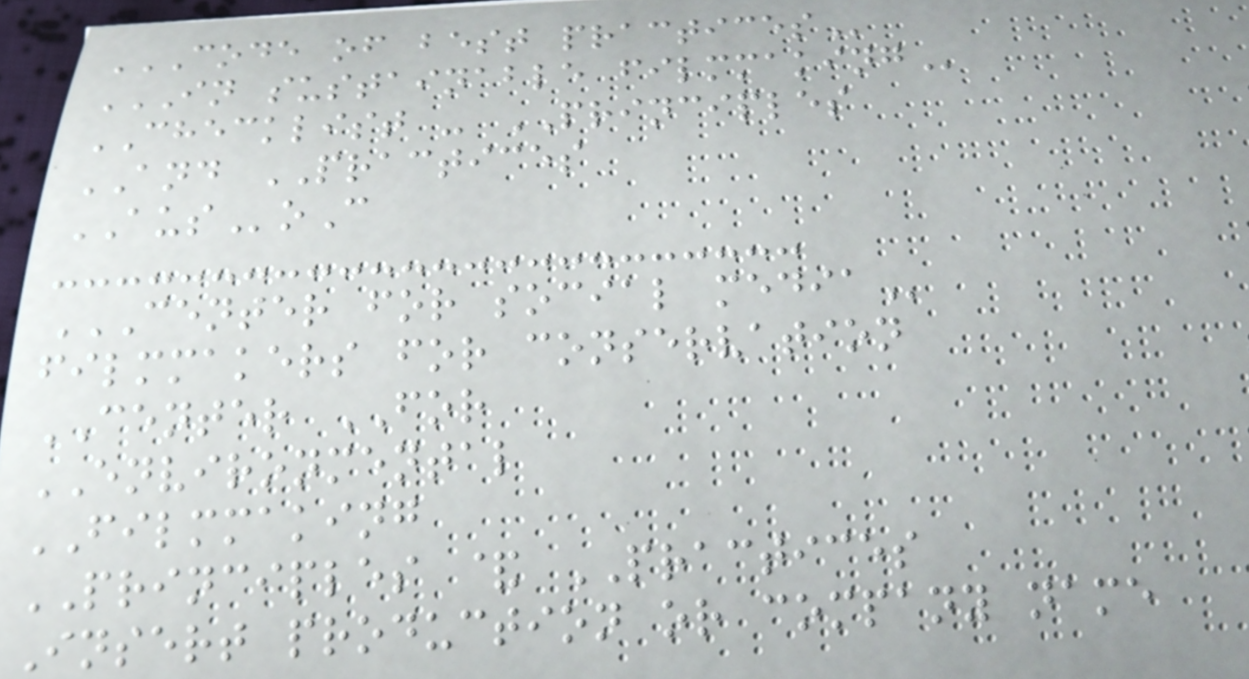CODE OF BEST PRACTICES
IN SUSTAINABLE FILMMAKING
CHECKLIST - PRINCIPLES
AND PRACTICES
AUSoC
CENTER FOR SOCIAL MEDIA
filmmakers for conservation
CENTER FOR
ENVIRONMENTAL
FILMMAKING
PRINCIPLES & PRACTICES
Insert production or company name
